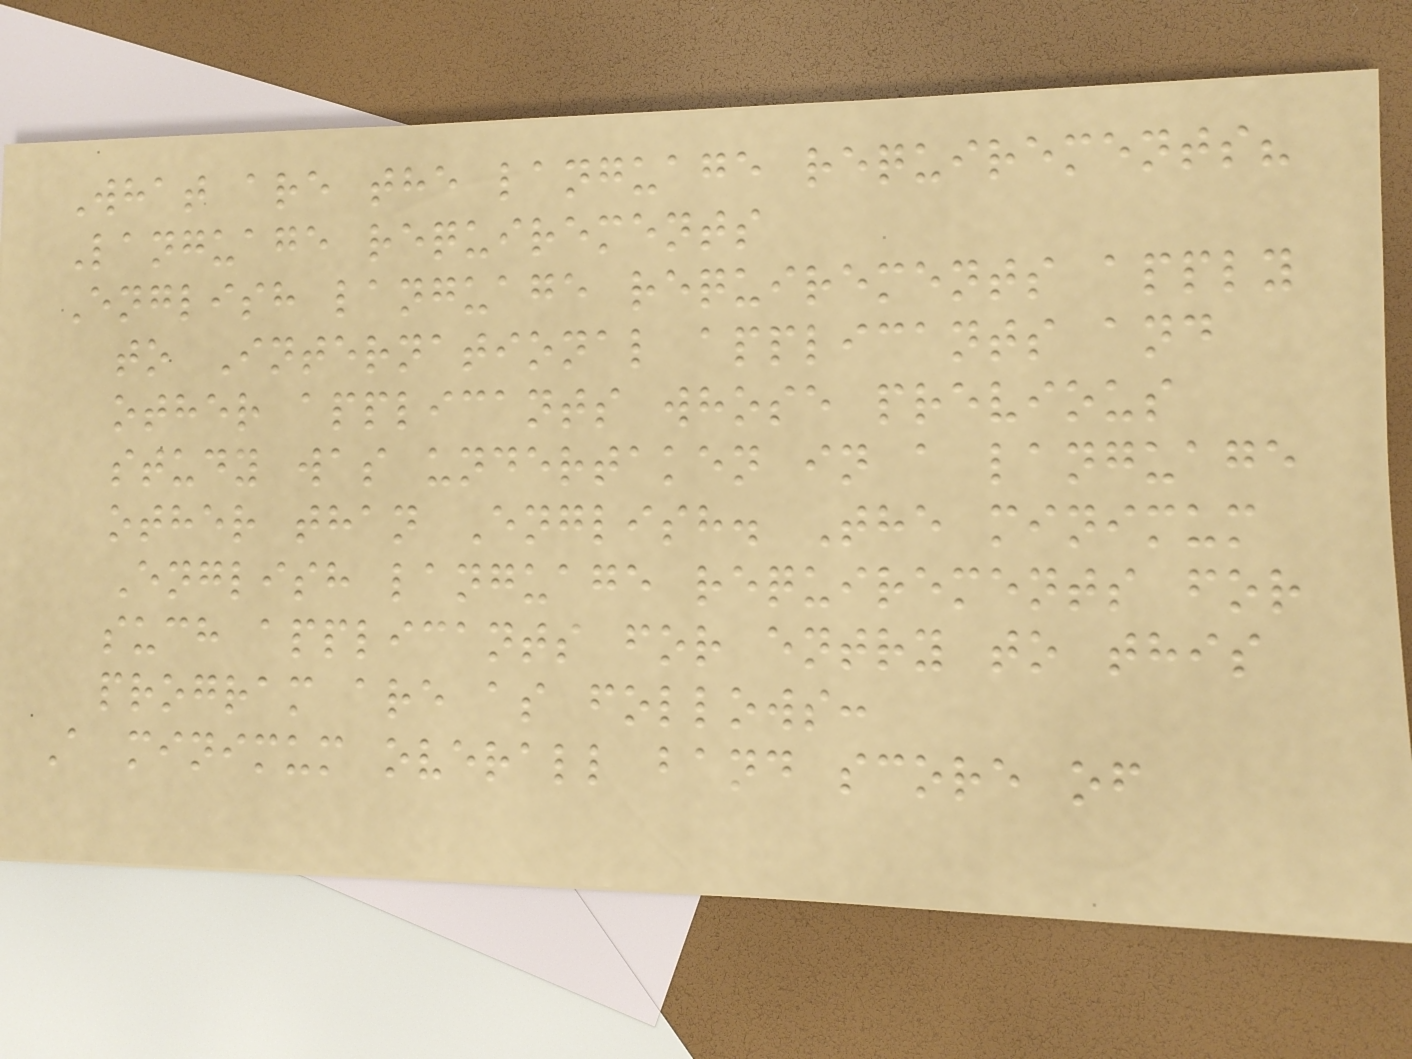What are the language requirements?
Language requirements
English language requirements apply
to International applicants and
other applicants whose previous
study was undertaken in a language
other than English. The minimum
English language requirements for
such applicants for entry to this
program are as follows:
A minimum overall band score of
